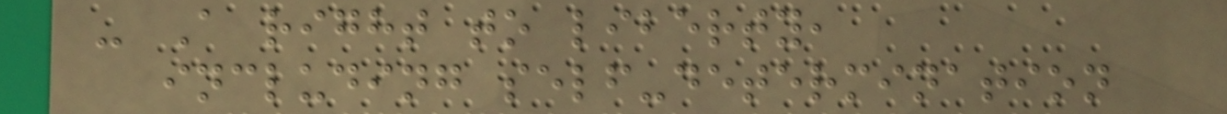- A right to liberty,
including self-determination
